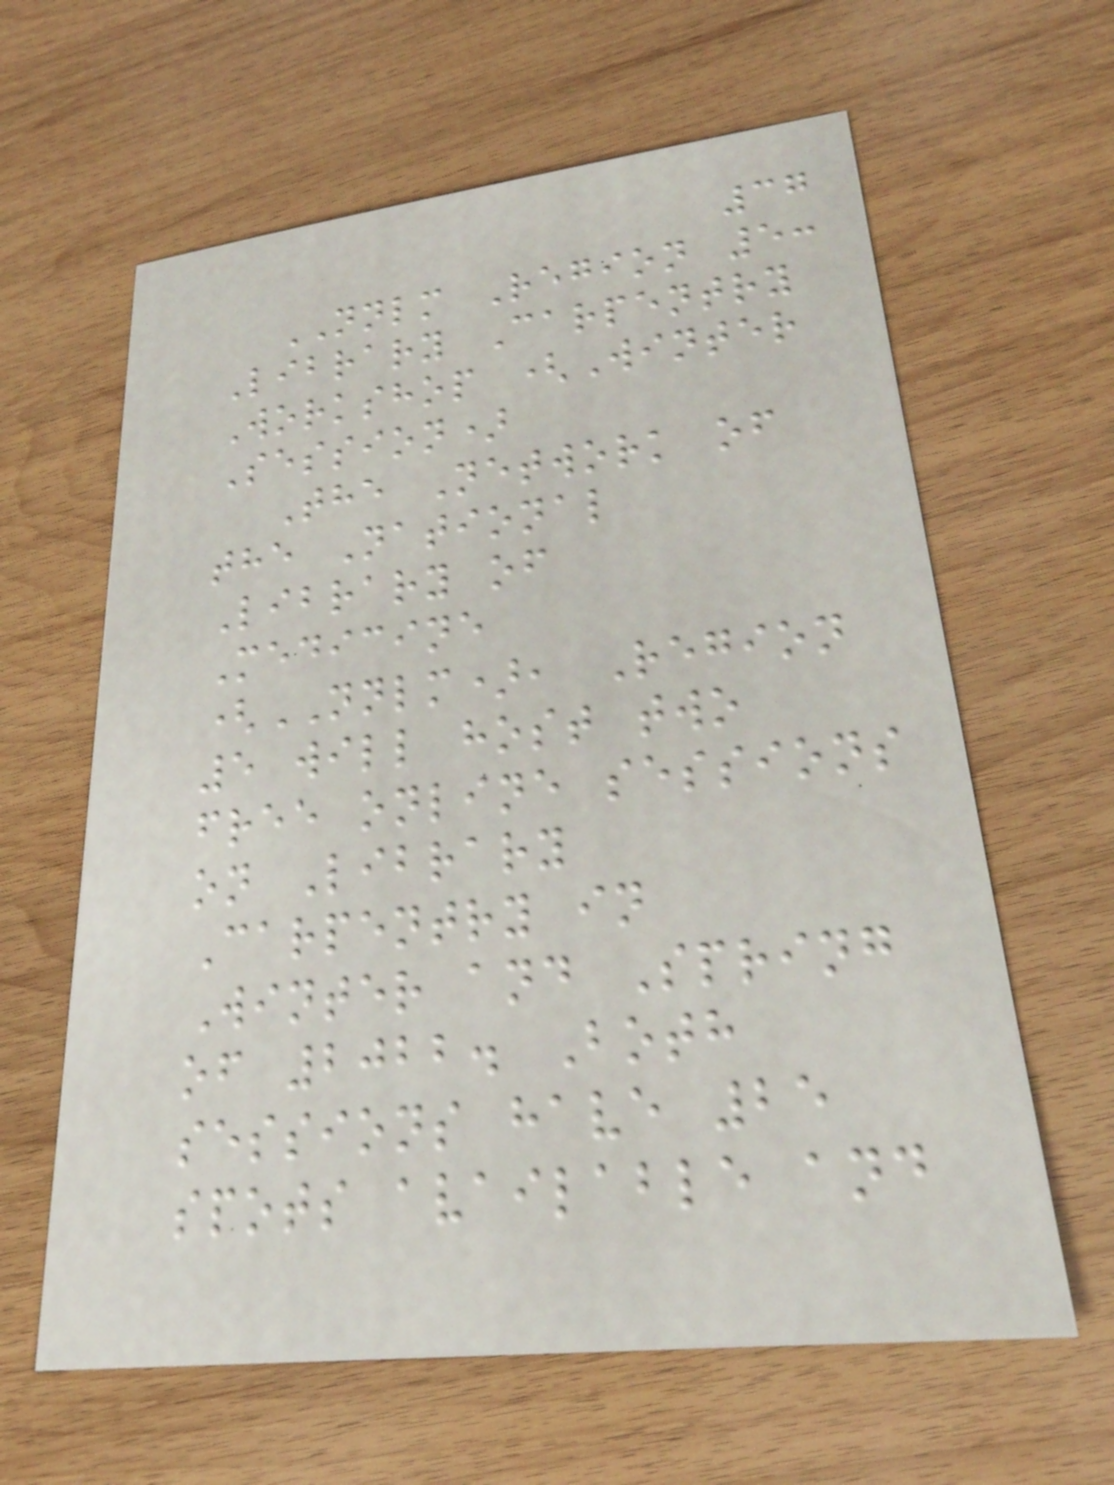37
NNLM Region 5:
Library Carpentry
Workshop (Winter
Session)
The Network of
the National
Library of
Medicine
(NNLM), Region
5 will host two
free online sessions
on Library
Carpentry in
Winter and Spring
of 2022. Both
sessions have 25
spots available and
